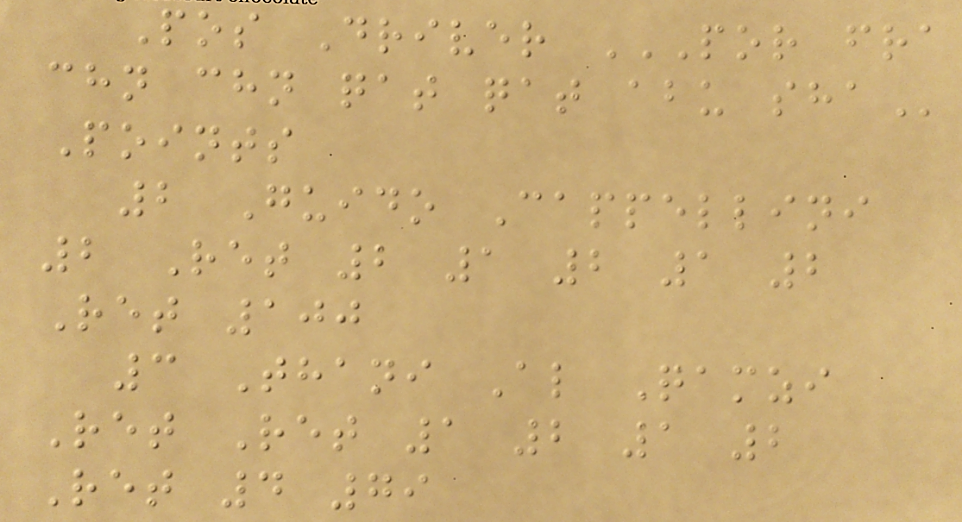Pos Driver POR FRA
CHN CHN QAT QAT ABU SHA
Points
2 Guido Cappellini
2 Ret 2 1 2 1 2
Ret 100
3 Thani Al Qamzi
Ret Ret 1 2 1 2
Ret 4 79
